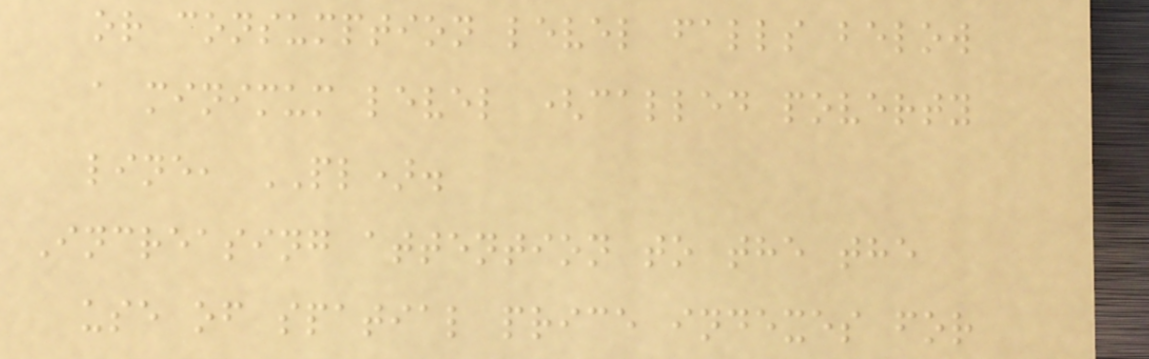or consumption level falls below
a minimum level (called poverty
line, PL).
Increasing attention to the the
use of spatial price indexes for
